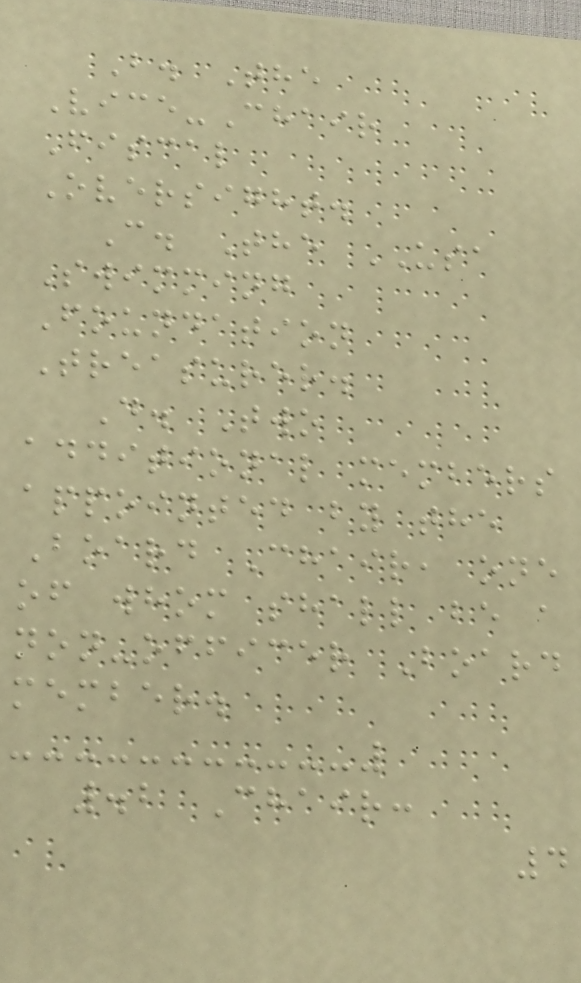B. The
Vice-Chair
Fiscal
Oversight.
C. The USA
Swimming
Foundation
Treasurer.
D. Two
additional members
appointed by the
Board Chair, one
of whom shall be a
non-officer Board
member.
.2 Chair:
4
